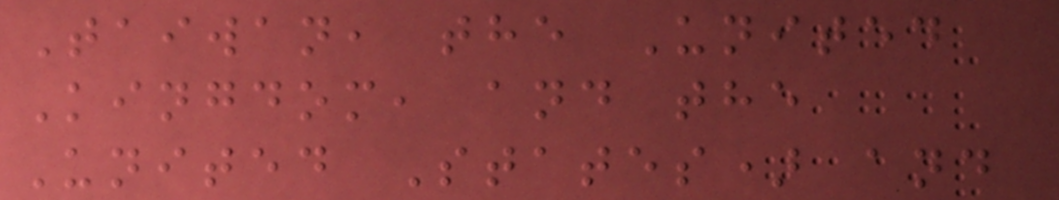Taiwan, the United
Kingdom, and the
United States) and
